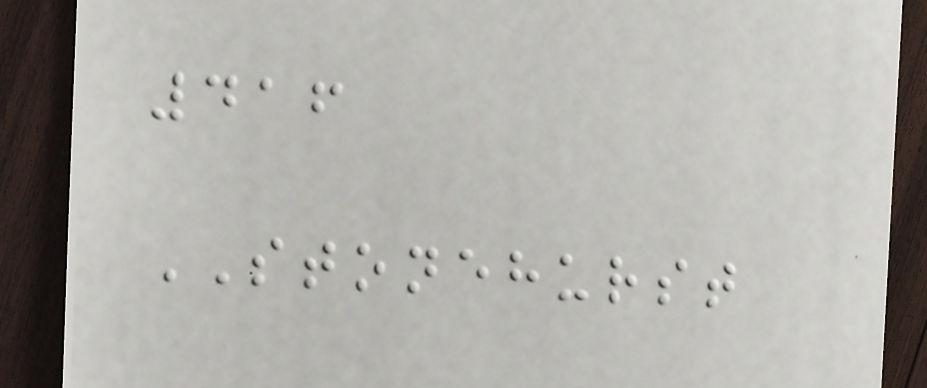416
STONEHURST
